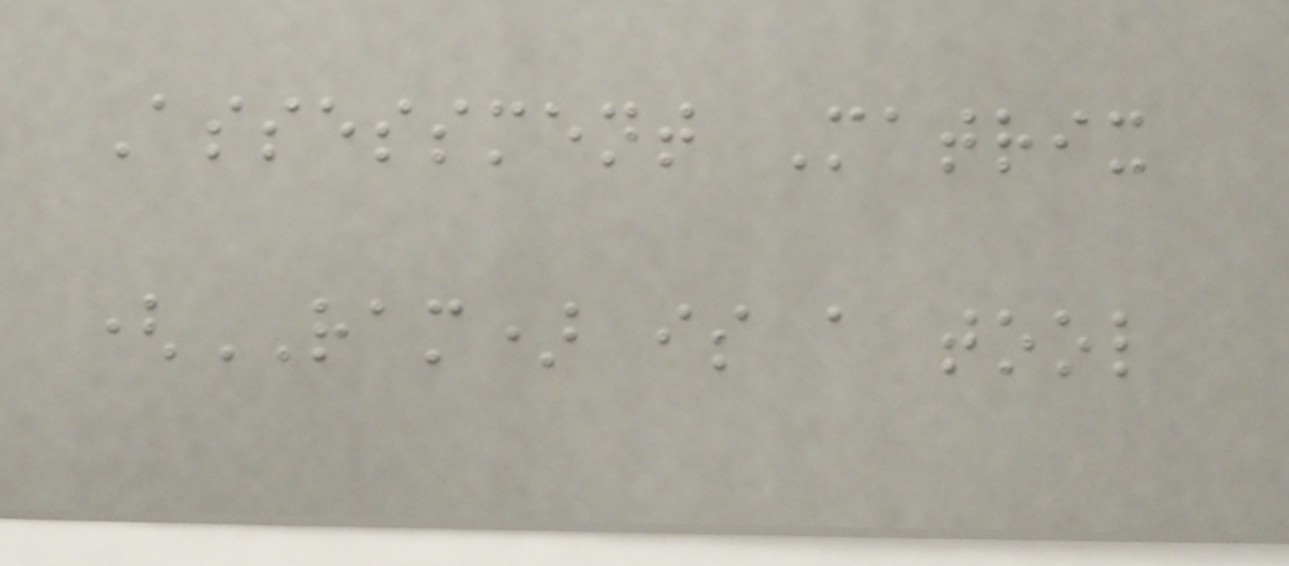Assessment Matrix
(RAM) is a tool
